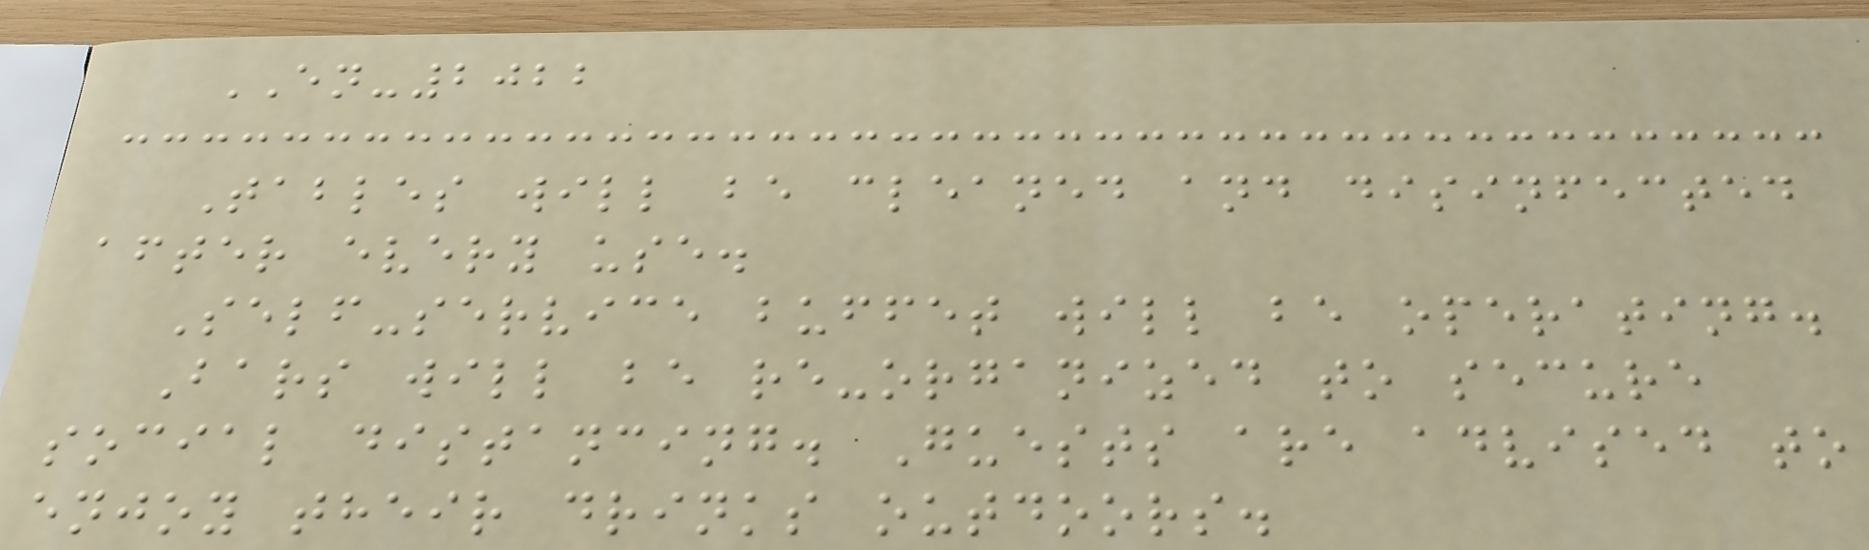EN-2022
Tables will be cleaned and disinfected
after every use.
Self-service buffet will be operating.
Bars will be re-organized to secure
social distancing. Guests are advised to
enjoy their drinks outdoors.
